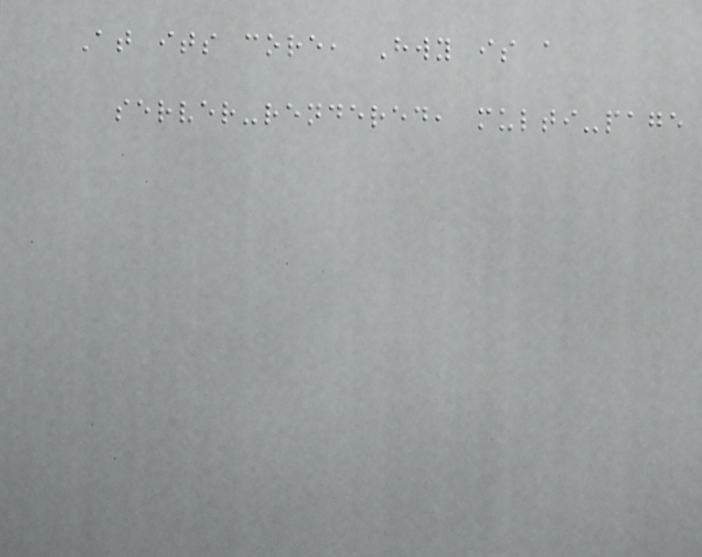At its core, Hwy is a
server-rendered, multi-page
